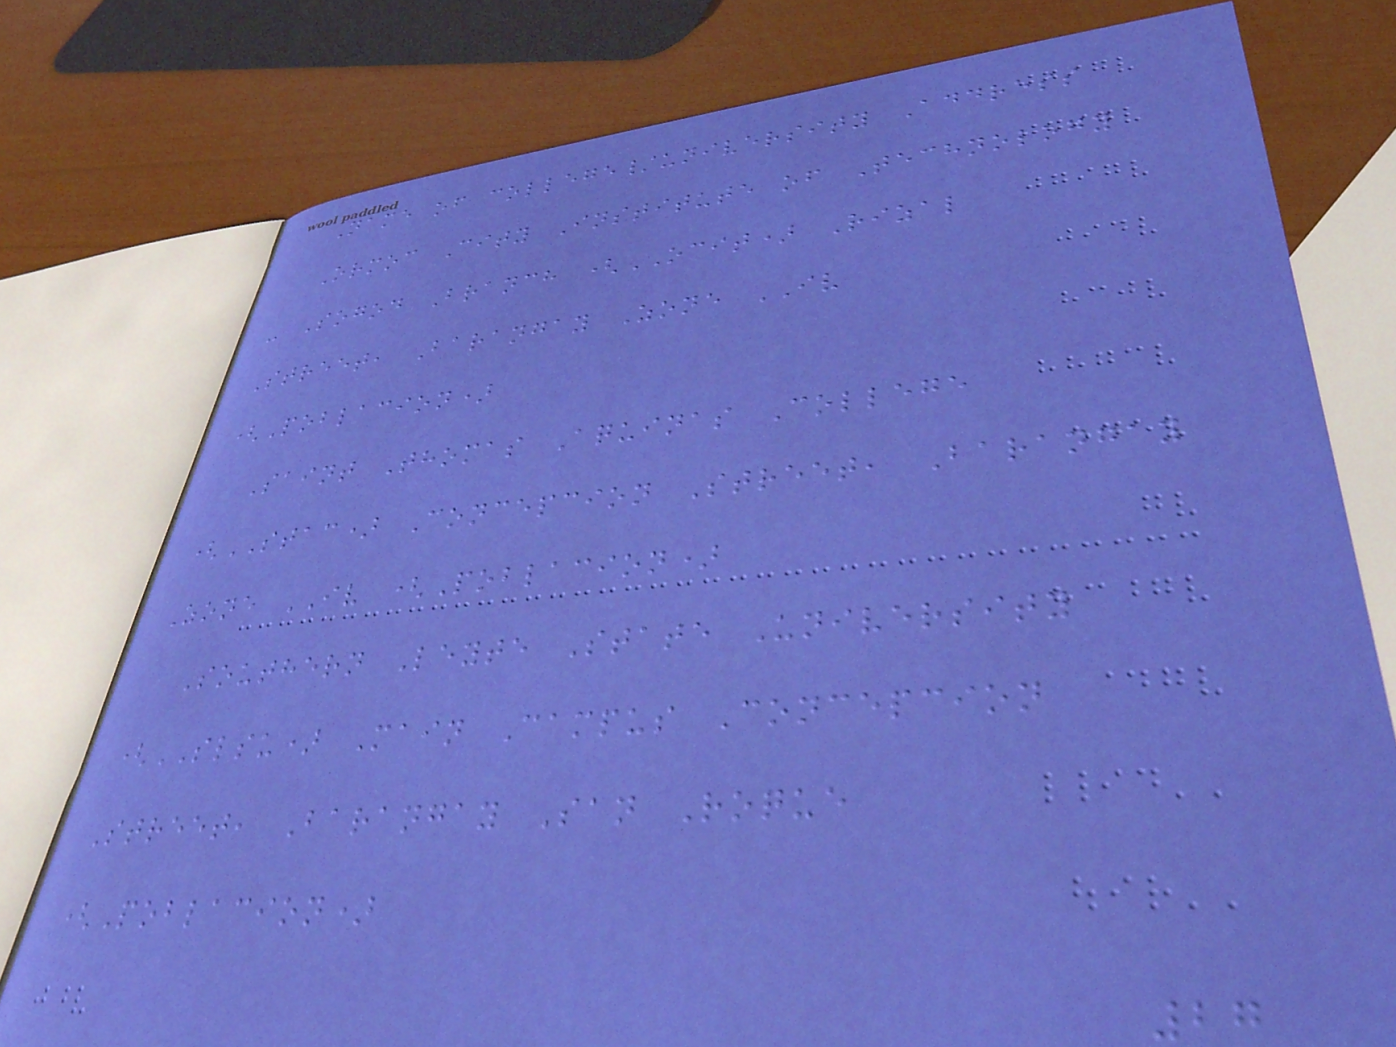Name of college/university Address
Ormoc City Institute of Technology
- Sogod Branch (OCIT) Rizal
Street, Barangay Zone IV
(Poblacion)
Saint Thomas Aquinas College
(STAC) Concepcion Street, Barangay
Zone IV (Poblacion)
Southern Leyte State University
(SLSU) Main Campus Concepcion
Street, Barangay San Roque
(Poblacion)
27
